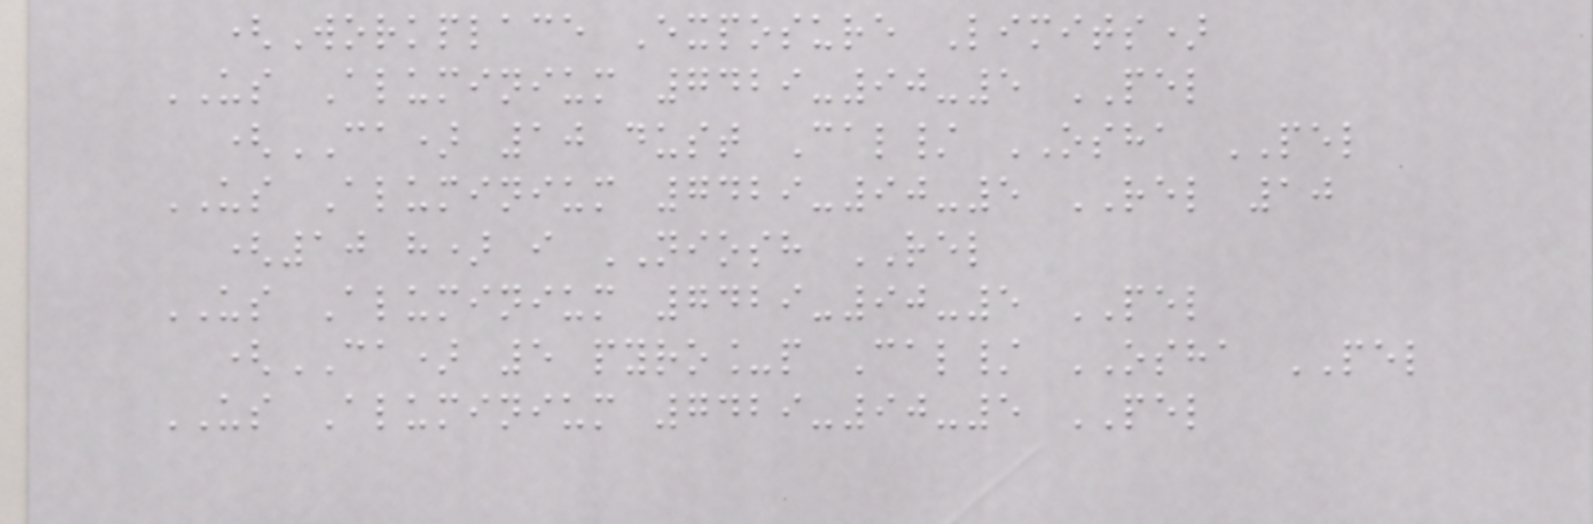(Workplace Exposure Limits)
US Aluminium 7429-90-5 PEL
(CA) 10 dust Cal/ OSHA PEL
US Aluminium 7429-90-5 REL 10
(10 h) i NIOSH REL
US Aluminium 7429-90-5 PEL
(CA) 5 pyro_p Cal/ OSHA PEL
US Aluminium 7429-90-5 PEL
